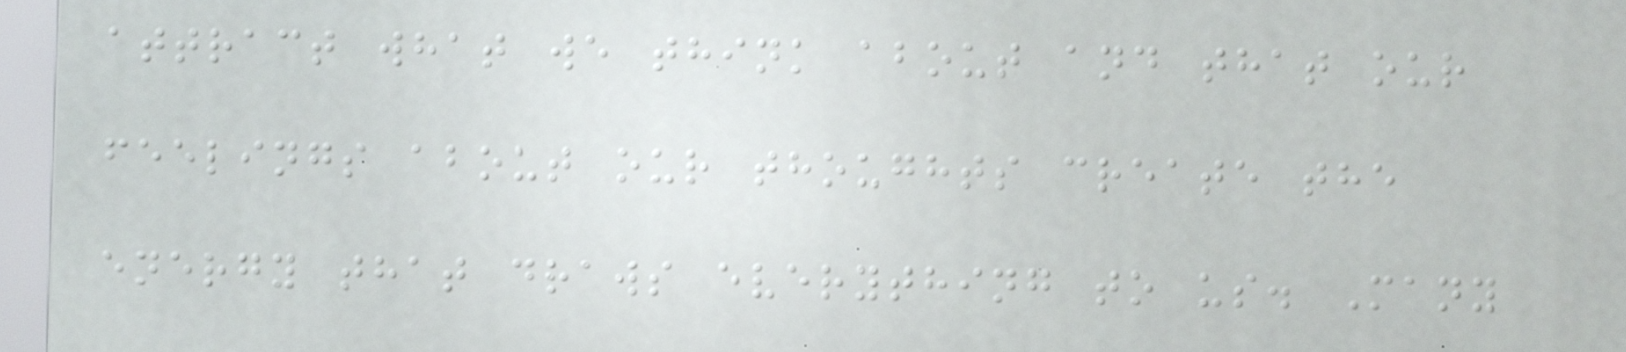attract what we think about and that our
feelings about our thoughts create the
energy that draws everything to us. Many
